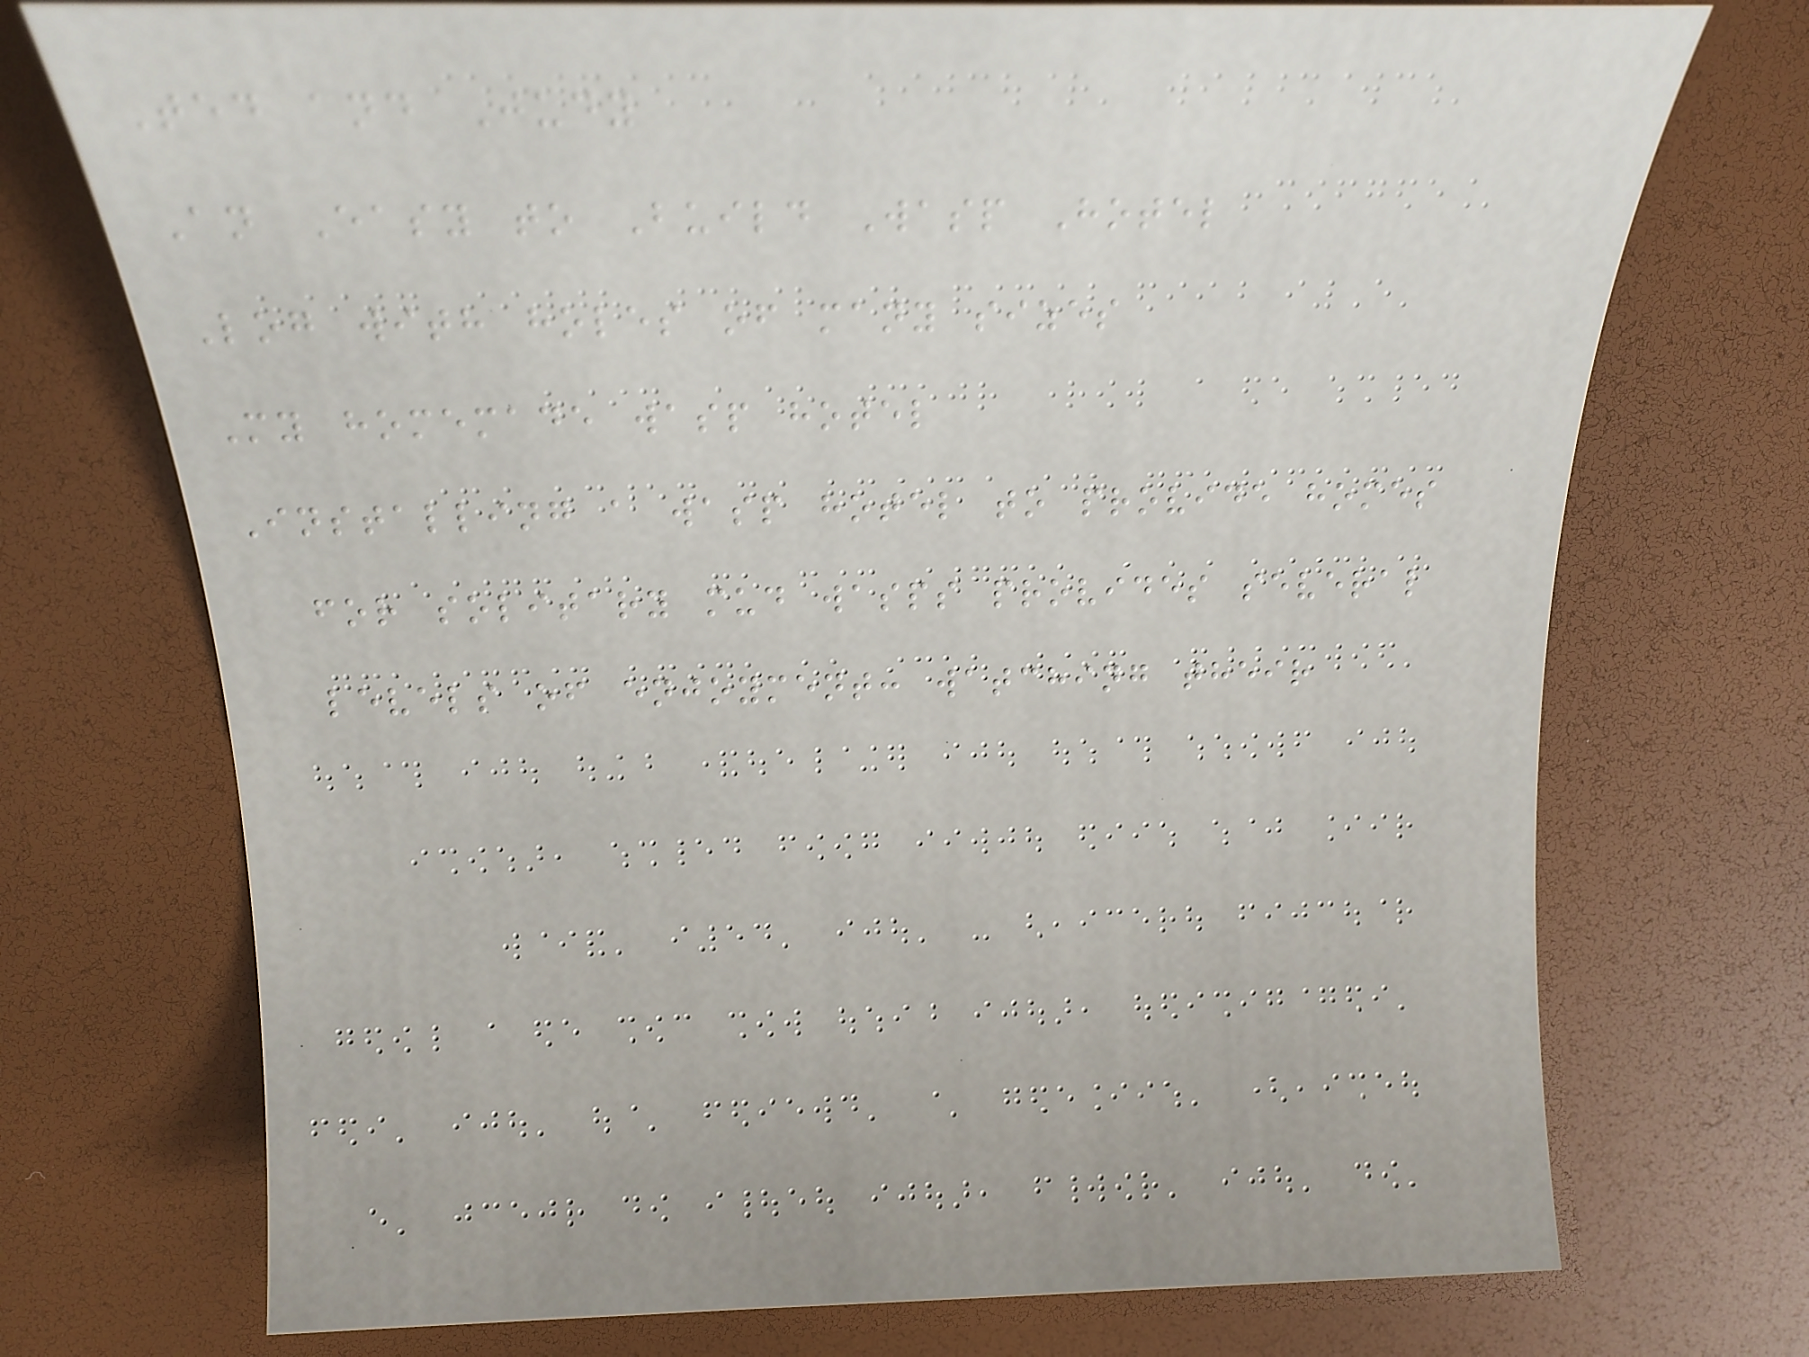Ted and Judy
An Easy to Build Wasp Hotel
Log with holes of many sizes
My homemade wasp hotel
Installing a wasp hotel to provide homes
for solitary mud wasps provides several
levels of enjoyment: watching their
